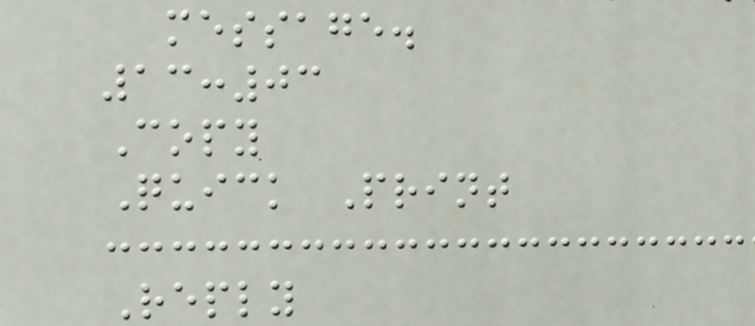message.
13:03
Copy
Quick Print
Reply
